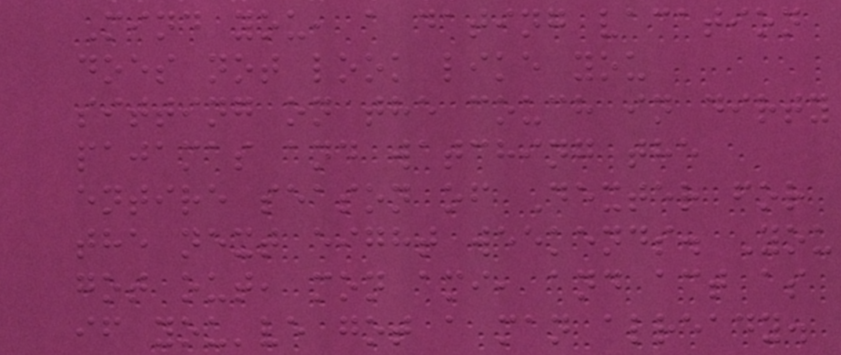Mind you, a dating vacation
does not look like you
sitting on the couch in dirty
pajamas and watching the
entire season of Dexter for
the next eight weekends. You
got out, mon ami, and act as
if you've got a man already.
